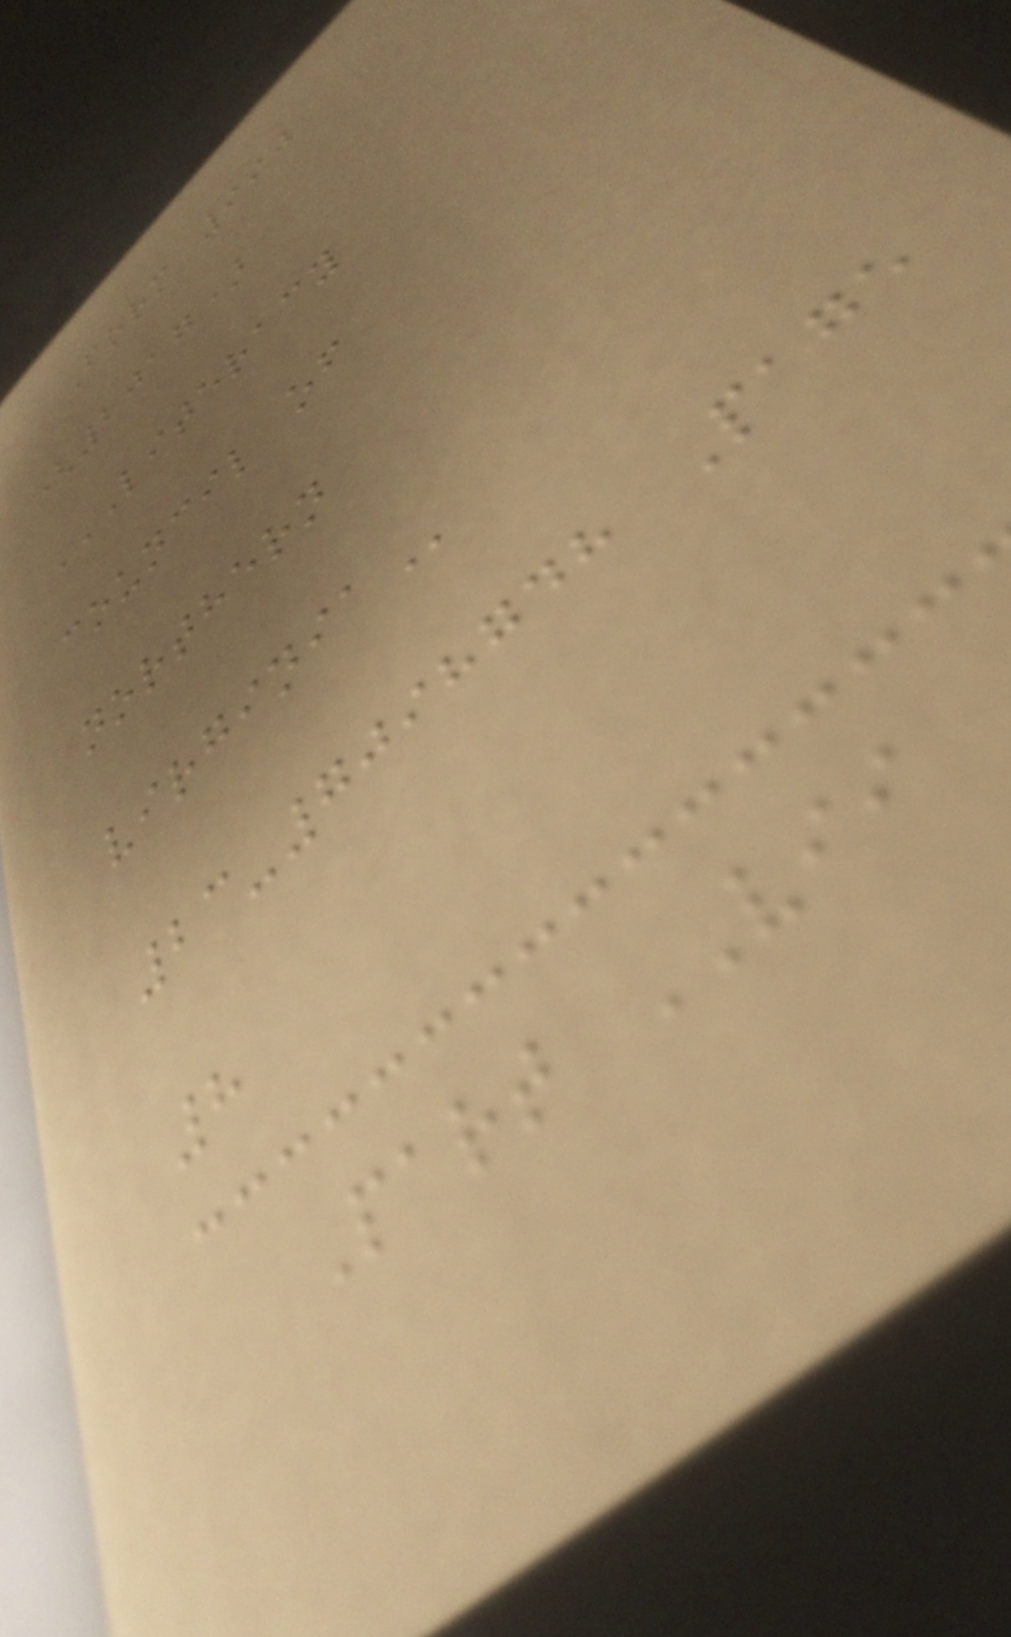Form 990
(2017)
LITERACY
COUNCIL OF
NORTHERN
VIRGINIA
23-7098748 Page
8
Part VII
